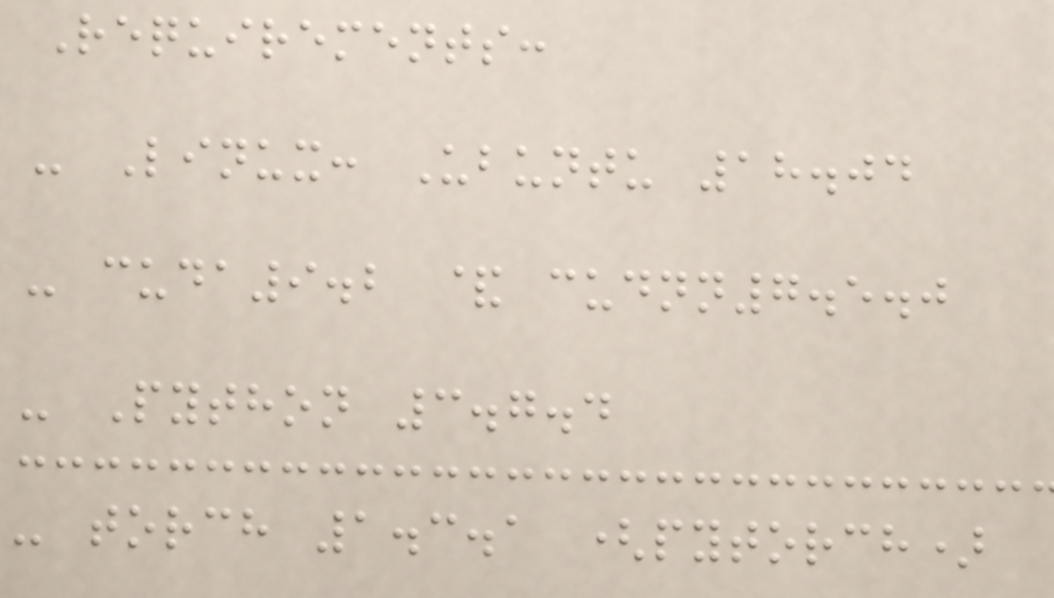Requirements:
- Linux: Ubuntu 18.04
- cuda9.2 & cudnn7.5.0
- Python 3.7.4
- torch 1.3.1 (pytorch)
